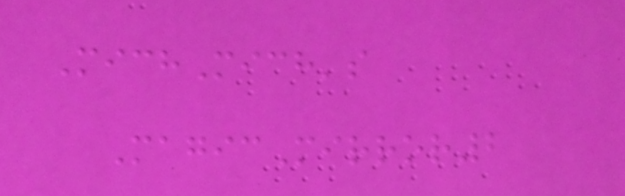MichMich's
MagicMirror2
